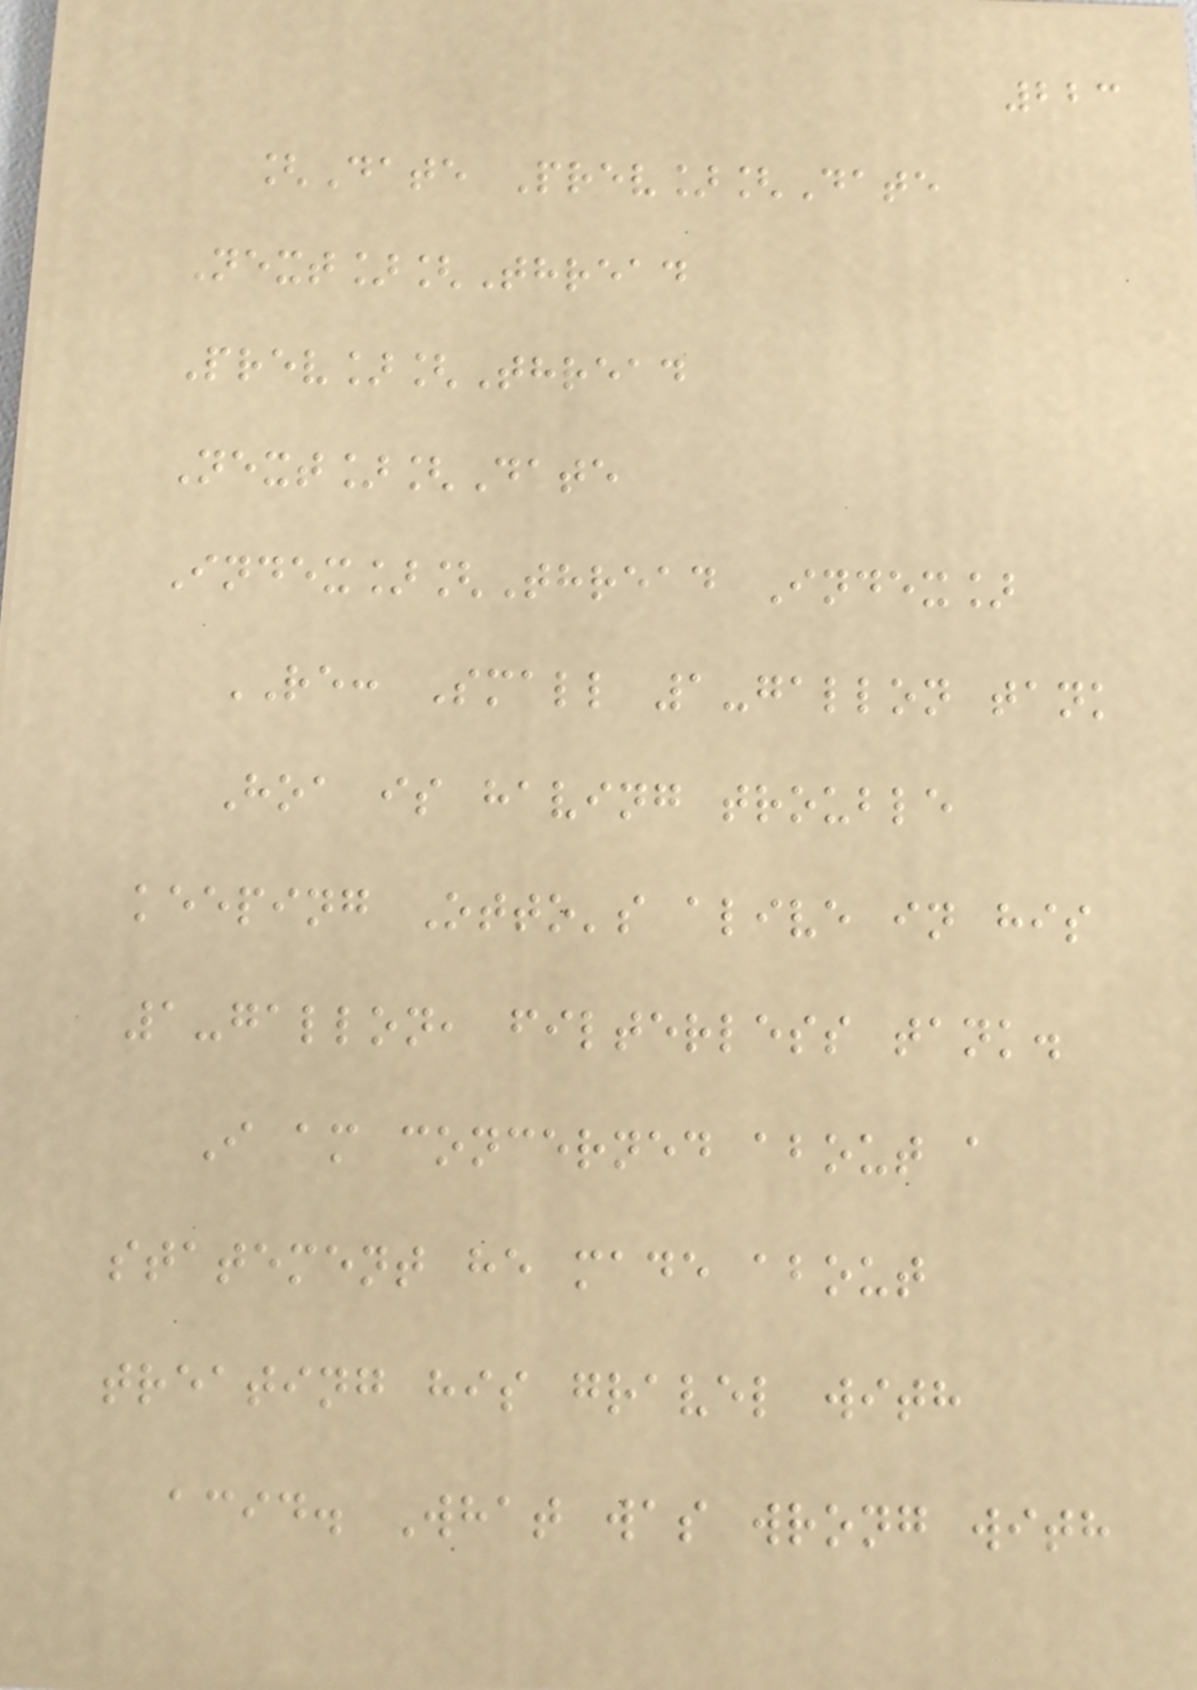223
[Date Prev][Date
Next][Thread
Prev][Thread
Next][Date
Index][Thread Index]
RE: Small 1-gallon tank
Hoa is having trouble
keeping Otto's alive in his
1-gallon, filterless tank.
I am concerned about a
statement he made about
treating his gravel with
acid. What was wrong with
